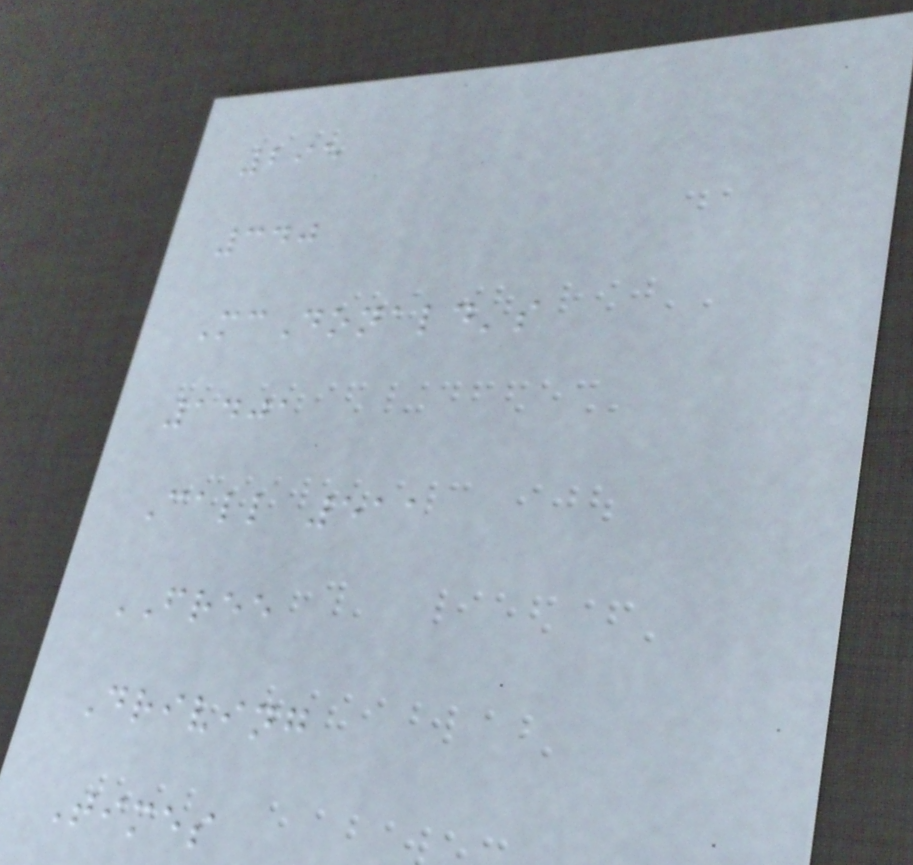295
340
McDonald's
1401
Call 511
FREE
Driving
Times
